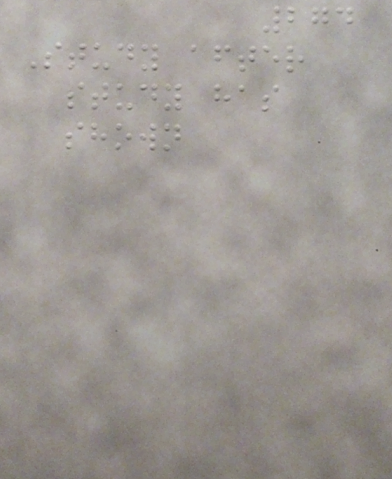274
Study after
study has
shown
